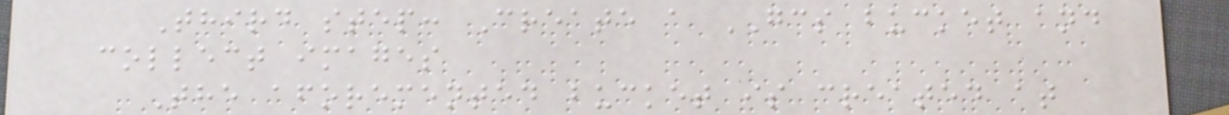Third step: Create a GCS bucket and
collect images
The aforemented bucket is created at
